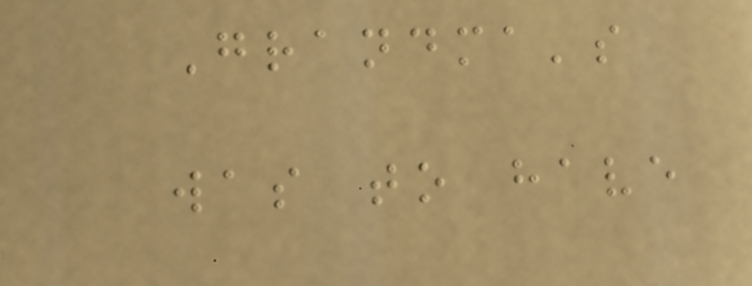Grandma's
was to have
